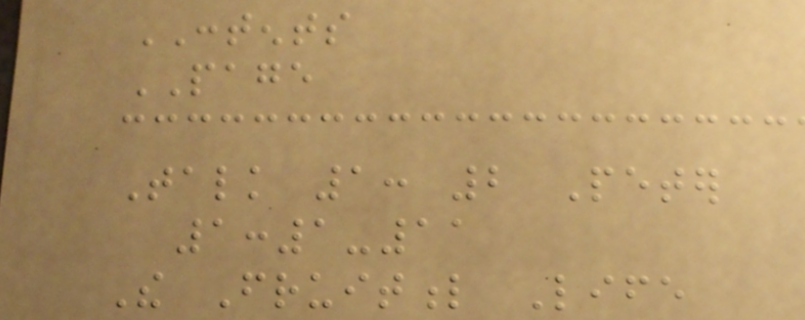CONTENTS
PAGE
Talk 1: 2 Peter
1:1-11
The Fruitful Life
